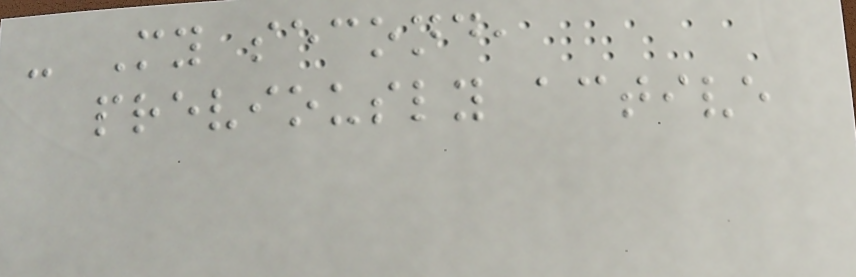- My second,
previously active
